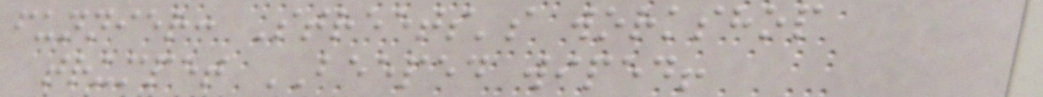funnier: Streets's workshop
trumpet BEEPED wiped!
